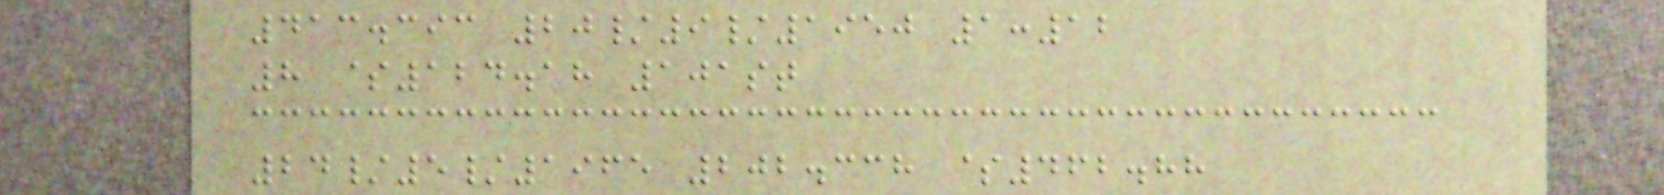413.393 20/9/1950 1:12
8 $124.18 101st
24/5/1965 202.338 $462.88
